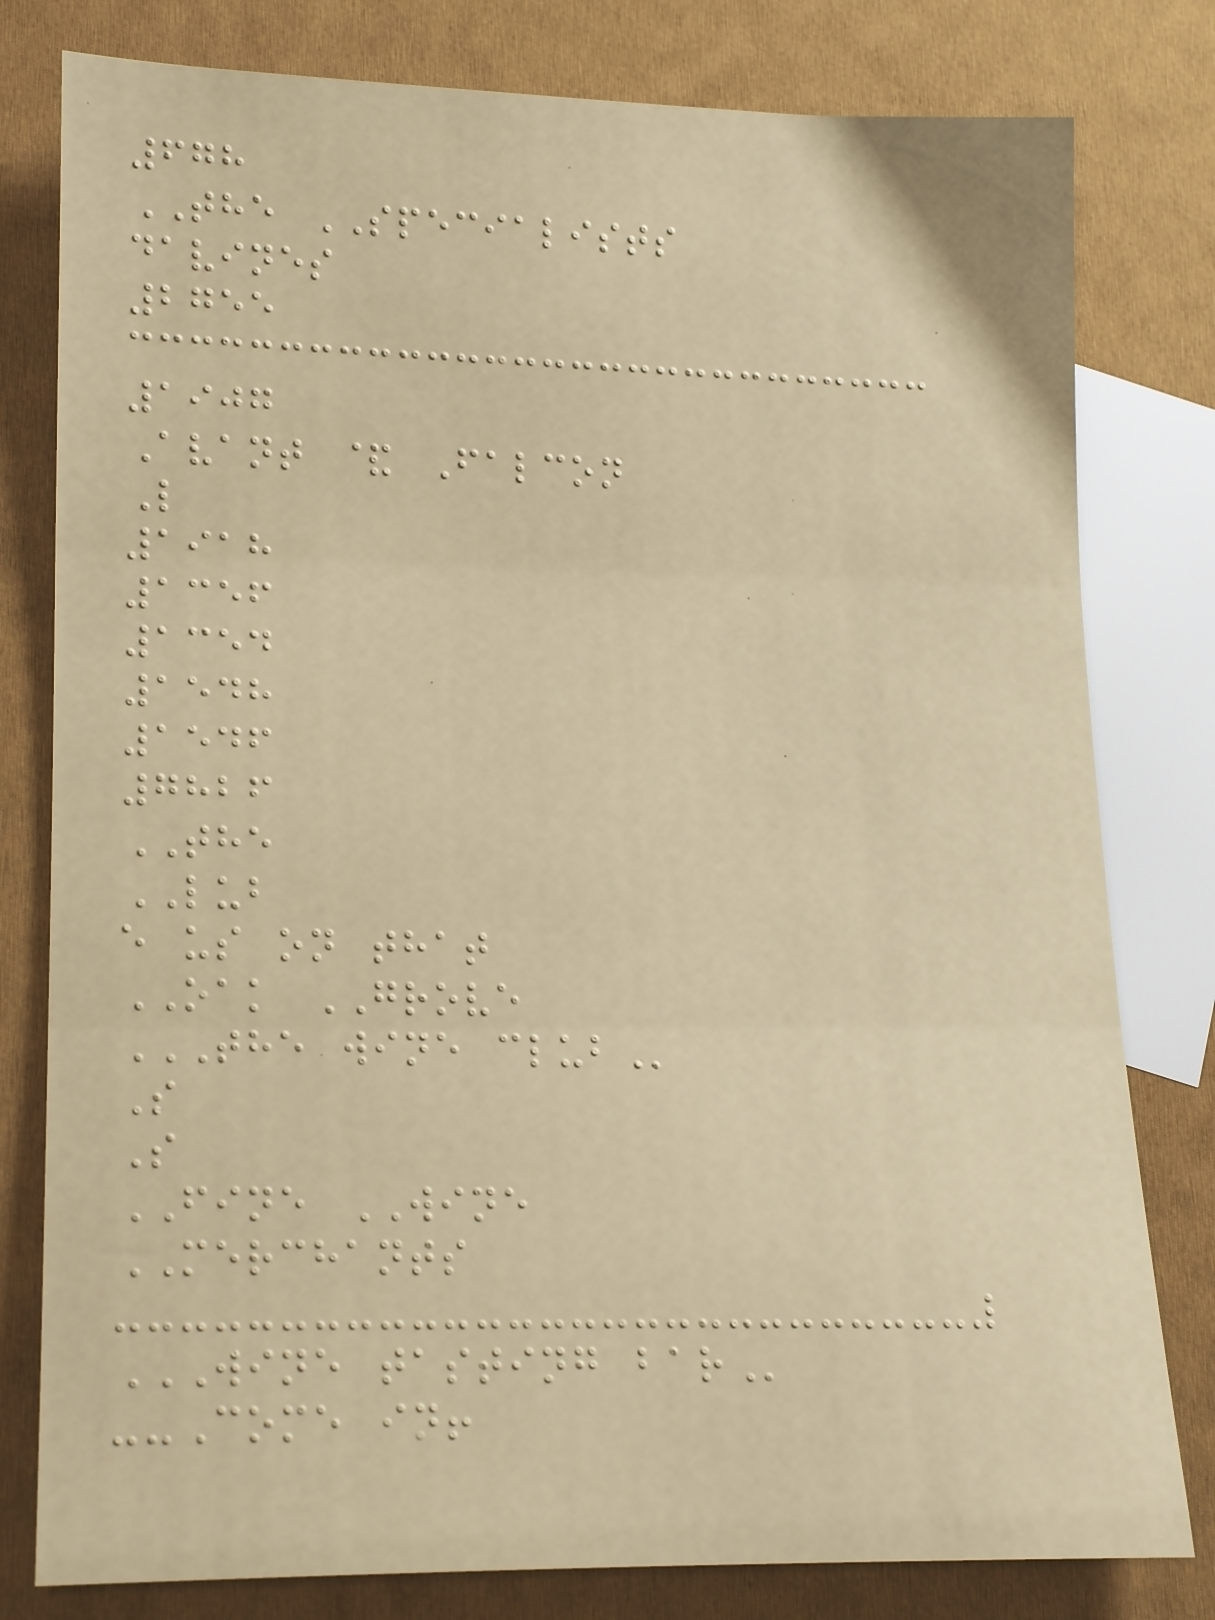678
THE SPECIALISTS
davines
2755
1907
Avant & Falcon
L
1918
1356
1354
1548
1546
7826
THE
LUB
e us on that
OAK GROVE
THE WINE CLUB
S
S
FINE WINE
MERCHANTS
WINE TASTING BAR
--Come in!
